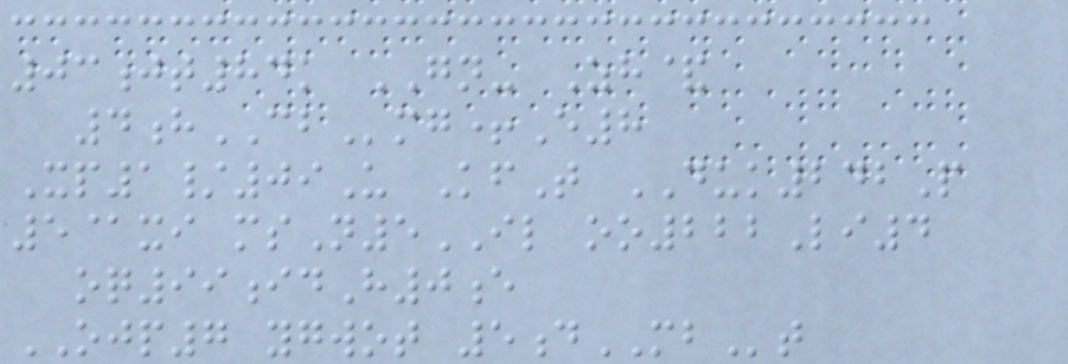03jt84k GN- Zh&
4hCBmg+E8
Xp1/09U KfT DUK242P
5@xi msN5IL oo222Li4
oq99idH0e
OJP7 ygwot 5dMBt
